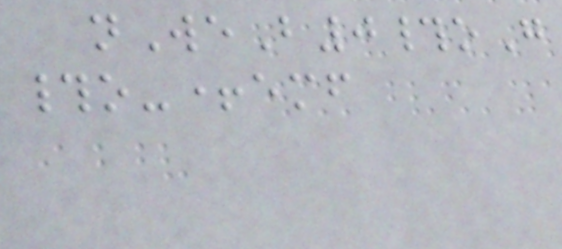nWeB0#oG
#o-+emf
